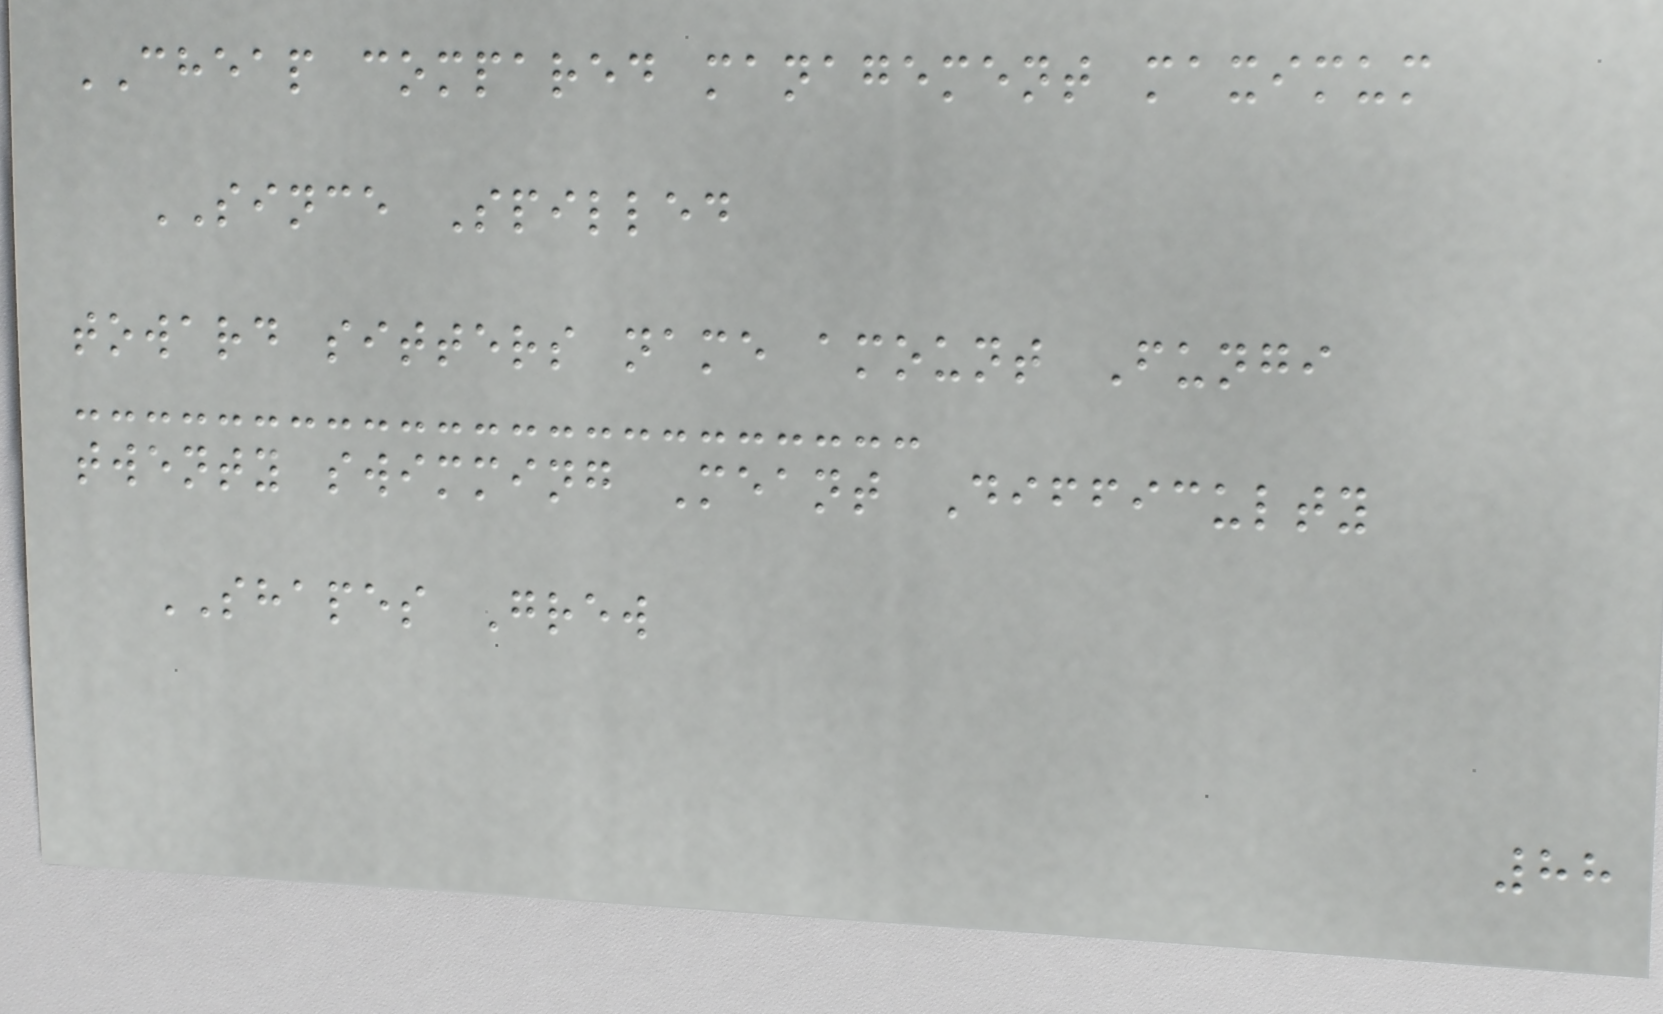CHEAP compared management maximum
SINCE Spilled
toward sitters name amount Fungi
twenty swimming Meant Difficulty
SHAPES Grew
88
